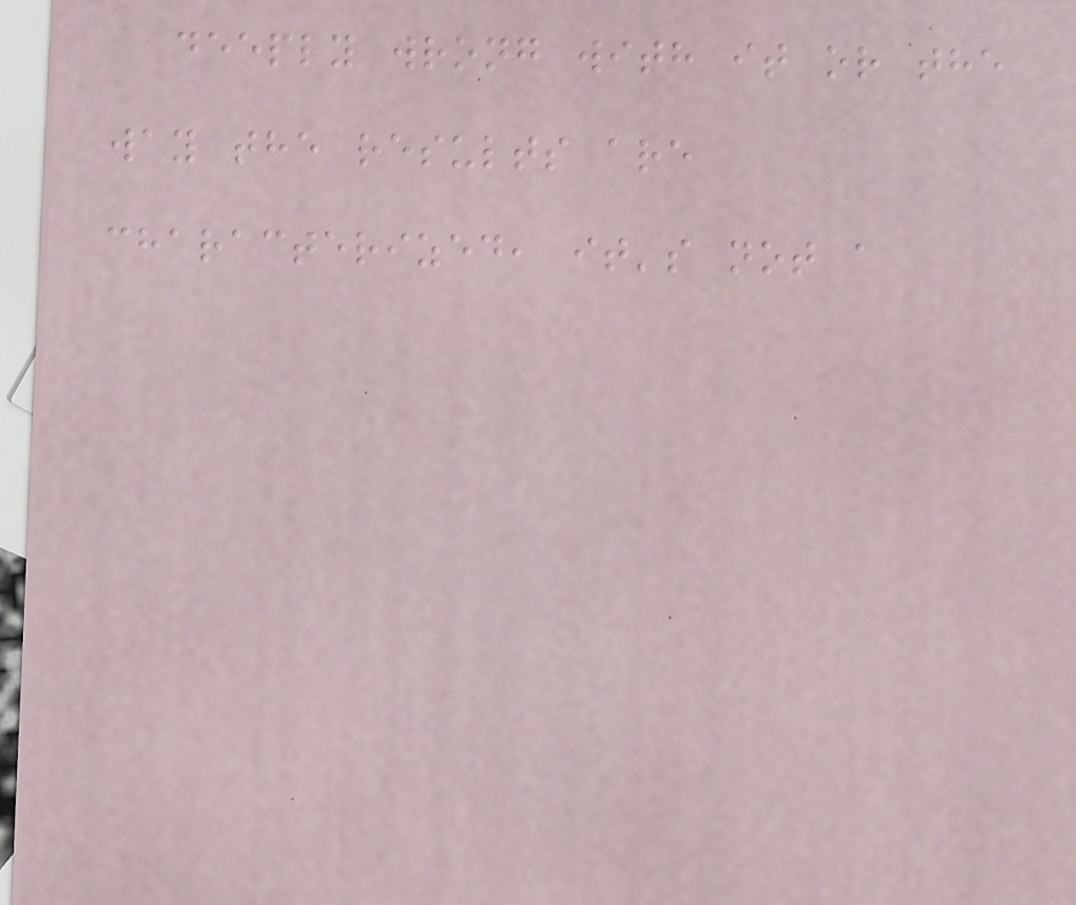deeply wrong with it or the
way the results are
characterized, it's not a
